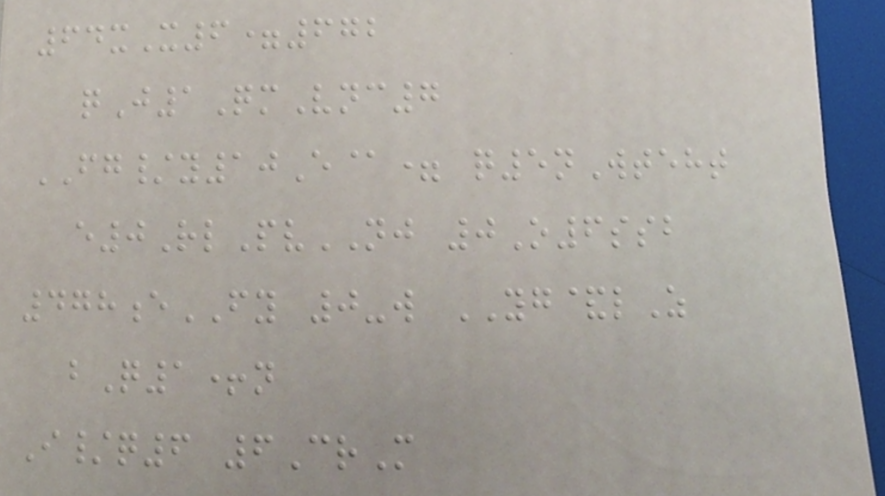64xX6=672
qJ1QmVnc7
FG/y10E@= q5nWteht
e0RlPvNJ 0O6ssb
478eFY 0-w YG&lZ
bQ1+n
I/q6 6CrM
